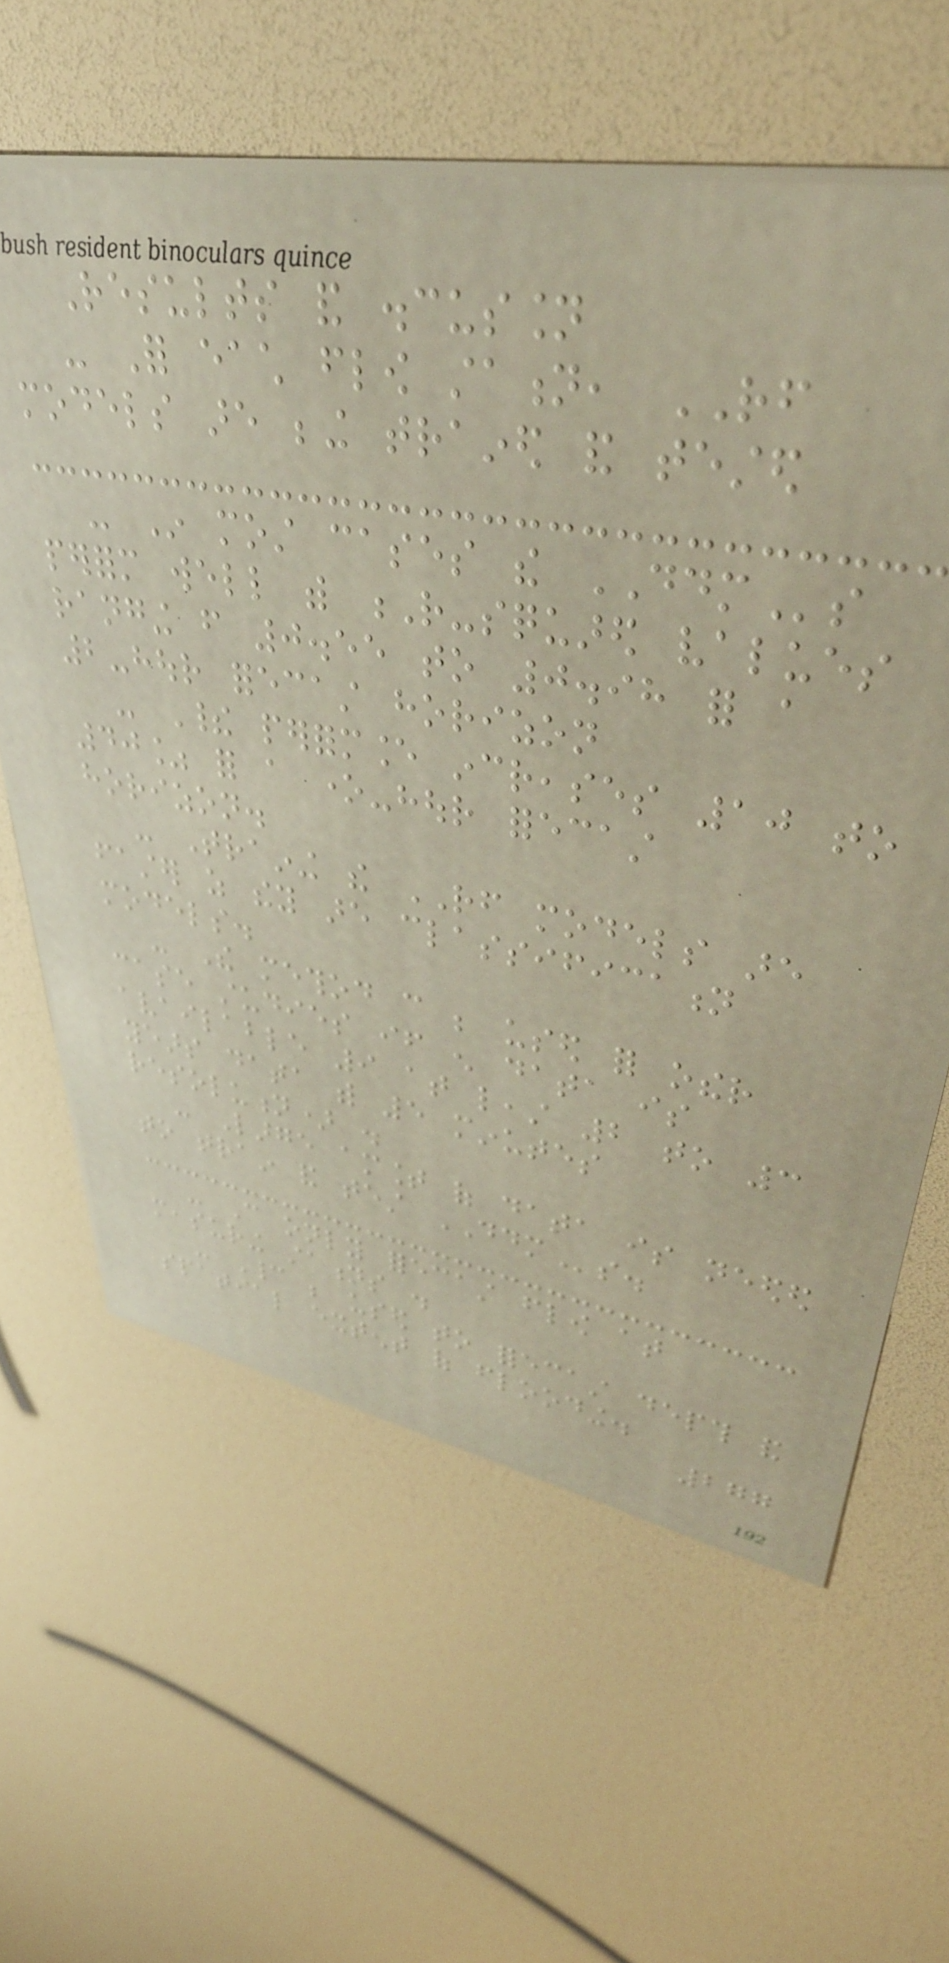Results and discussion
- For each flow station, RF
models are being trained and tested
- In most cases the DDMs
perform well with R-squared values
ranging from 0.55 to 0.98 for a
2-hour forecast horizon
- Their performance increases 10 to
40% for a one-hour forecast
horizon.
- Training the RF models are
faster as they are classification
models.
- The method can be used for other
case studies if enough data is
available 9 at least 2 to 3
years data with 5 minutes
resolution) .
- Large amount of data is needed
to train and test DDMs.
- Can only forecast flow at
measuring stations .
- Cannot be used to forecast depth and
spatial extent of flooding.
277
